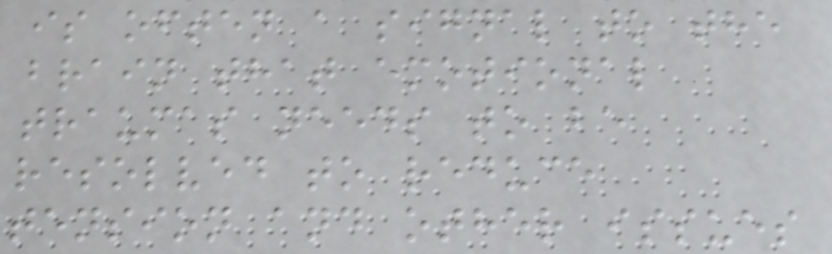is often a signal to the
brain that emotional
traumas needs to be
resolved to reduce
tension and other issues
